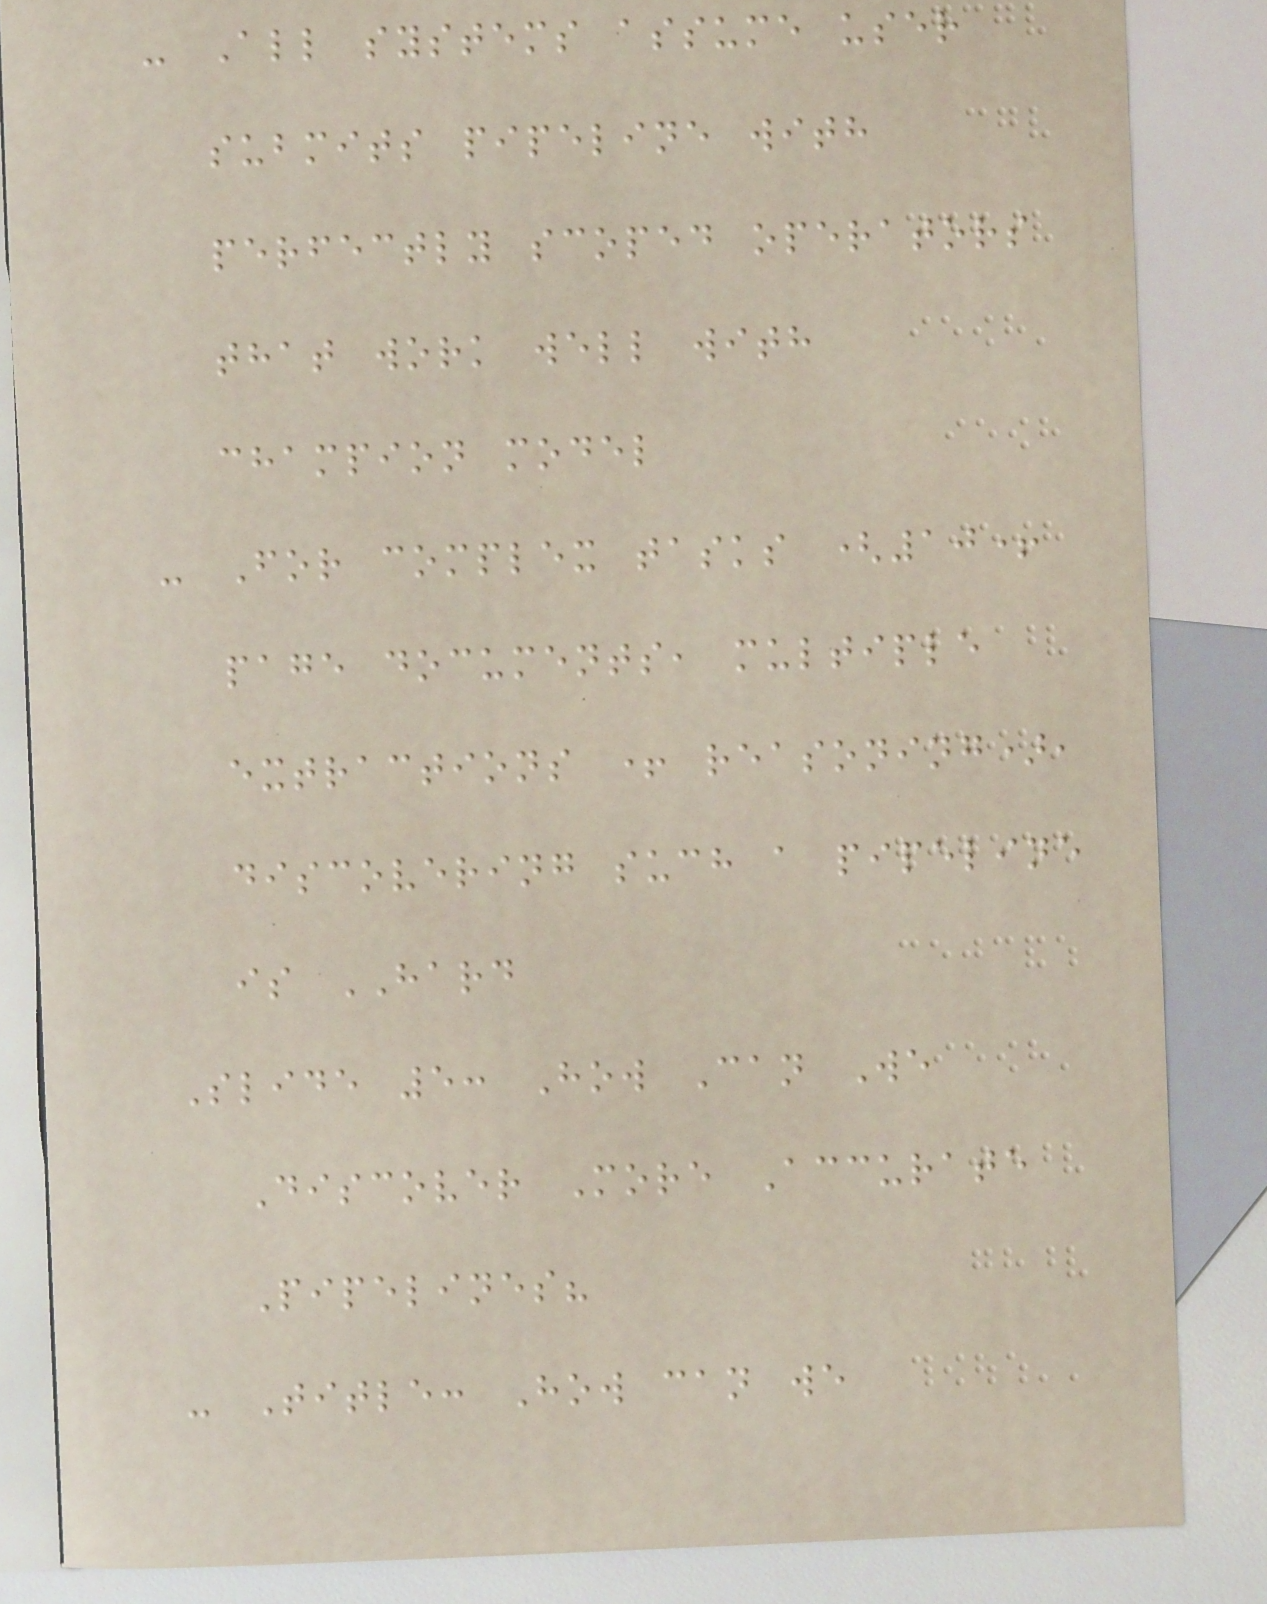- All systems assume user
submits pipeline with
perfectly scoped operators
that work well with
champion model
- For complex tasks (10+
page documents, multiple
extractions + reasoning),
discovering such a pipeline
is HARD
Slide 5: How Can We
Discover More Accurate
Pipelines?
- Title: How can we
